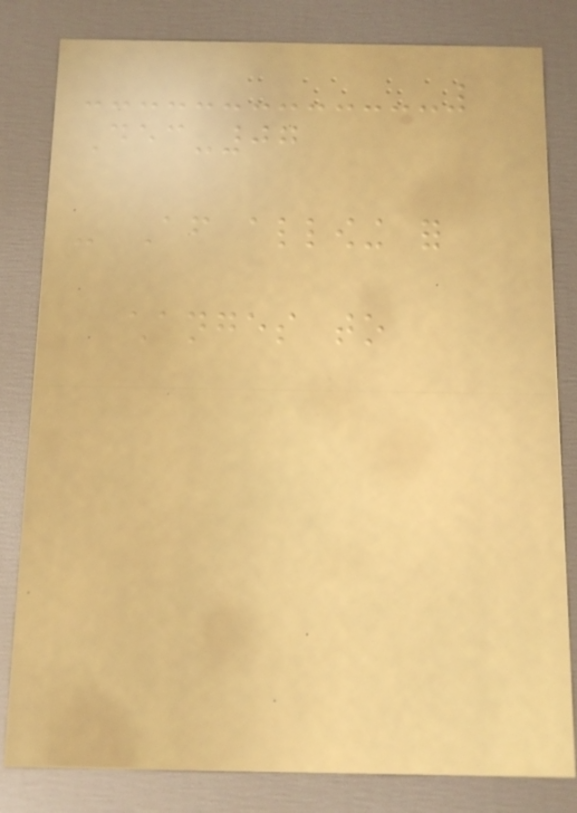Dec-07
- After allowing for
changes to
